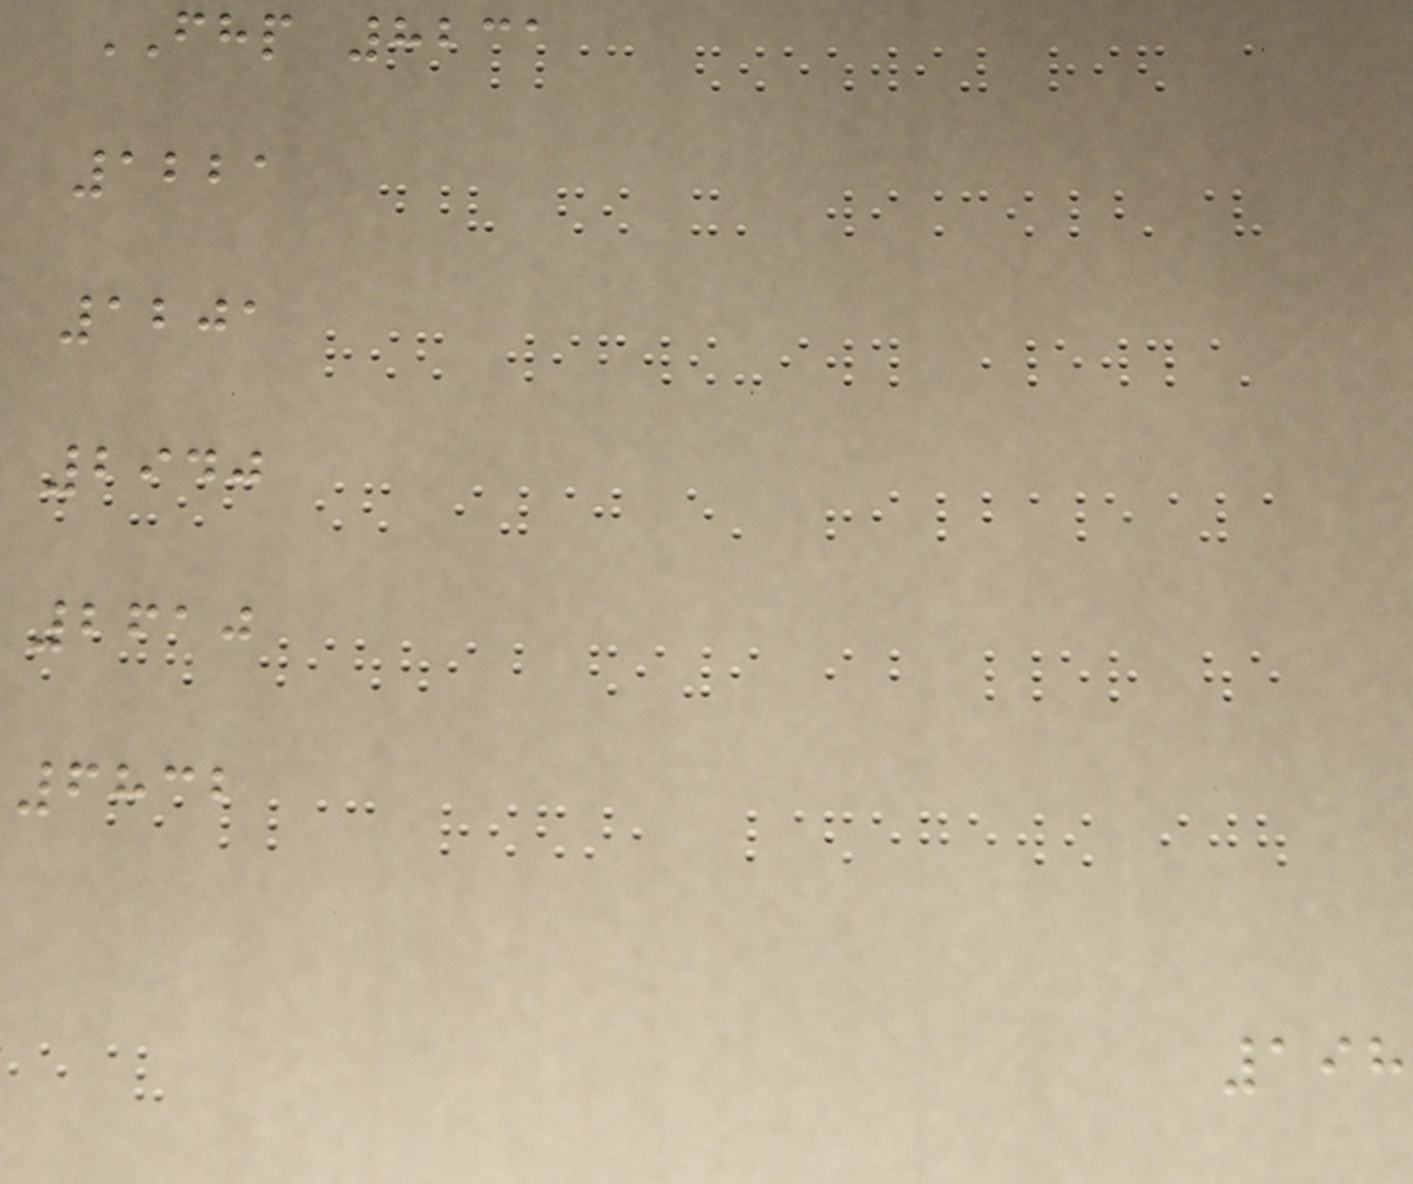FHP 8231
1221
1201
2940
2610
6832
198
